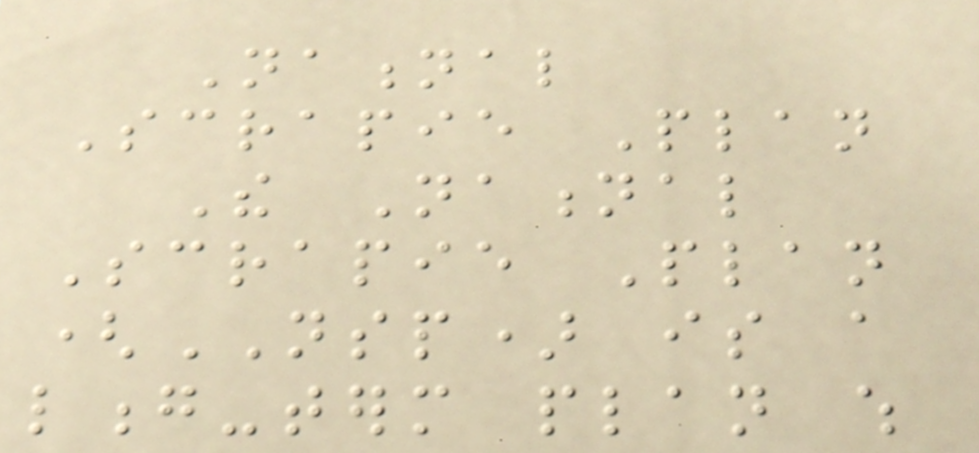National
Scrapie Plan
The National
Scrapie Plan
(NSP) is a
long-term plan which
